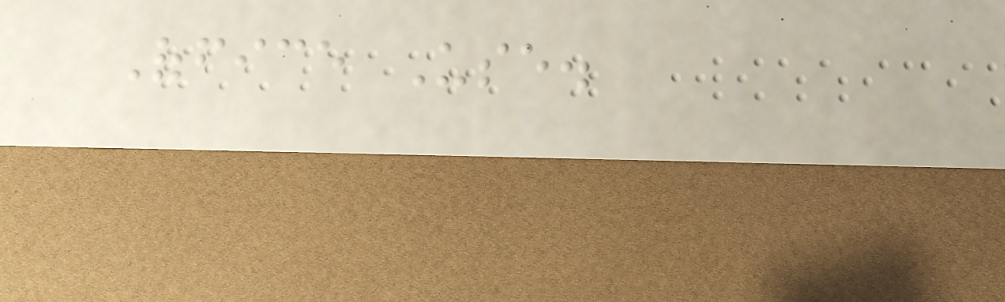Office Use.
